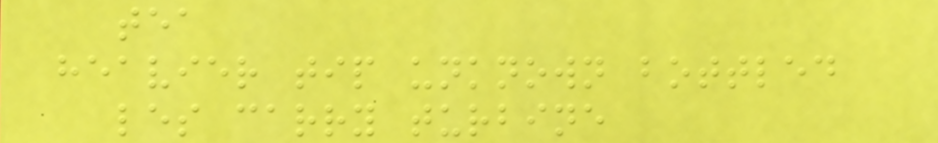tea
heavier tip unknown bottled
les carry turbine
